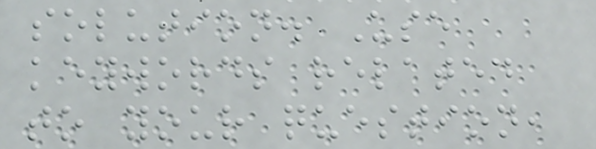solution. Use
keywords related
to your question,
